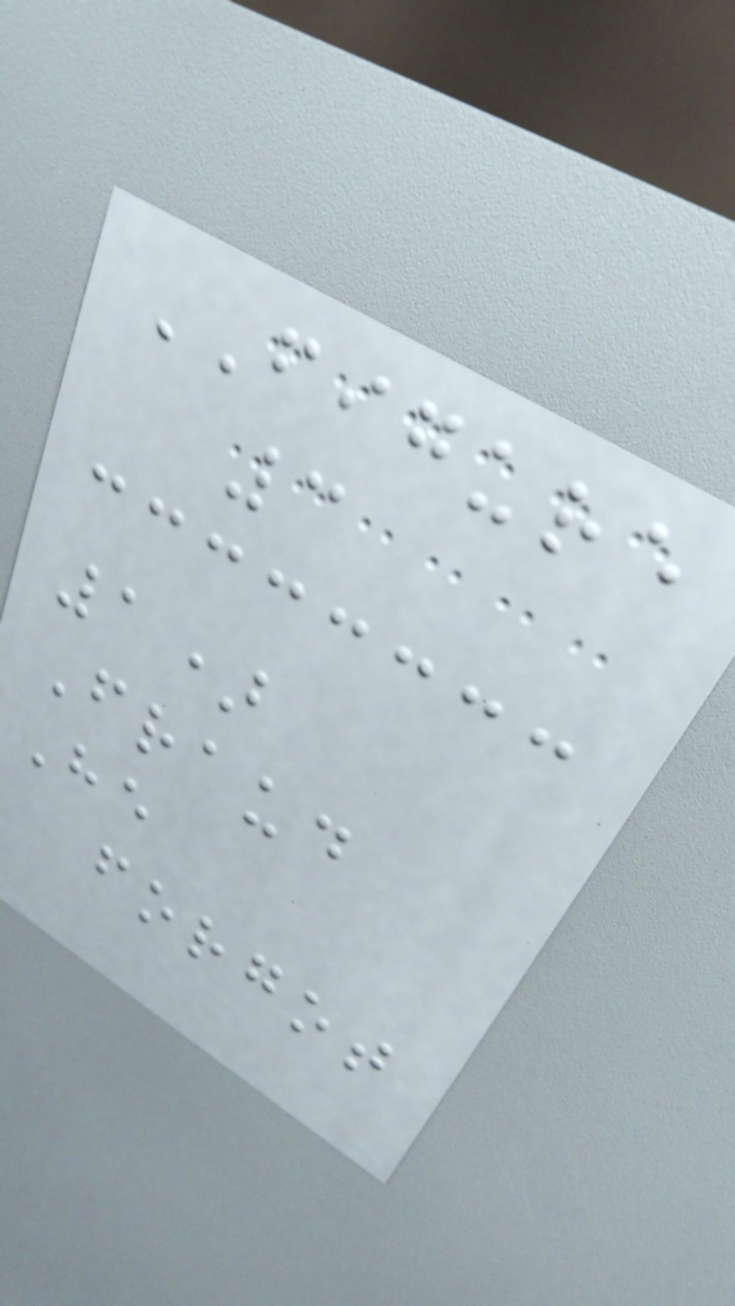FIGURE
3
1)
Fraud
He
forgot
